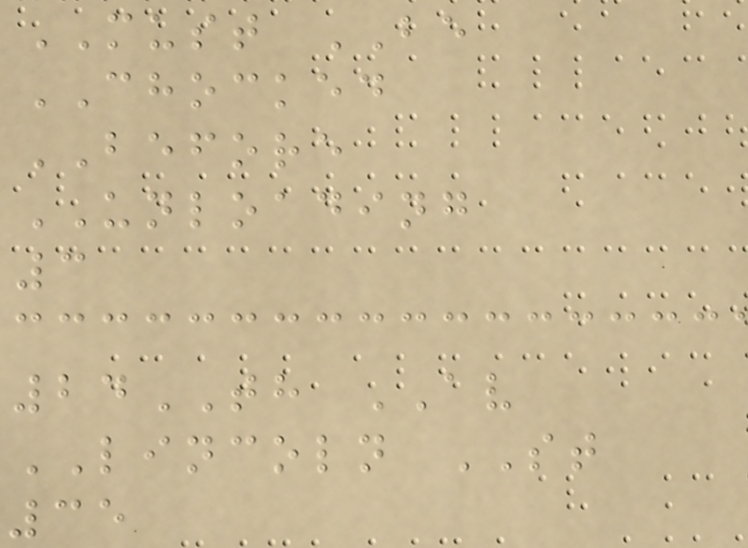MUST BE
CHOCKED
BEFORE
UNLOADING
3
24TH AV
LINCOLN ST
35
